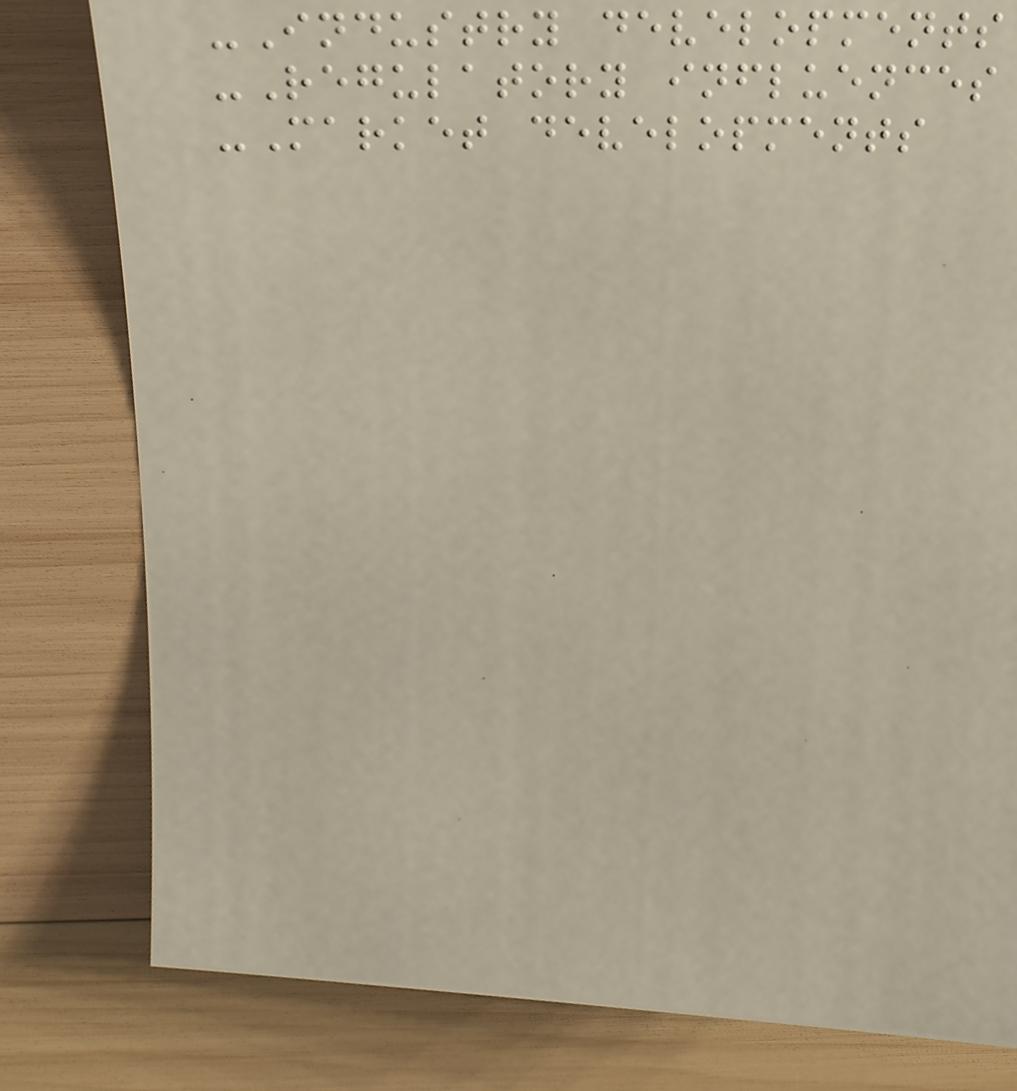-Industry developments
-Regulatory influences
-Market developments
